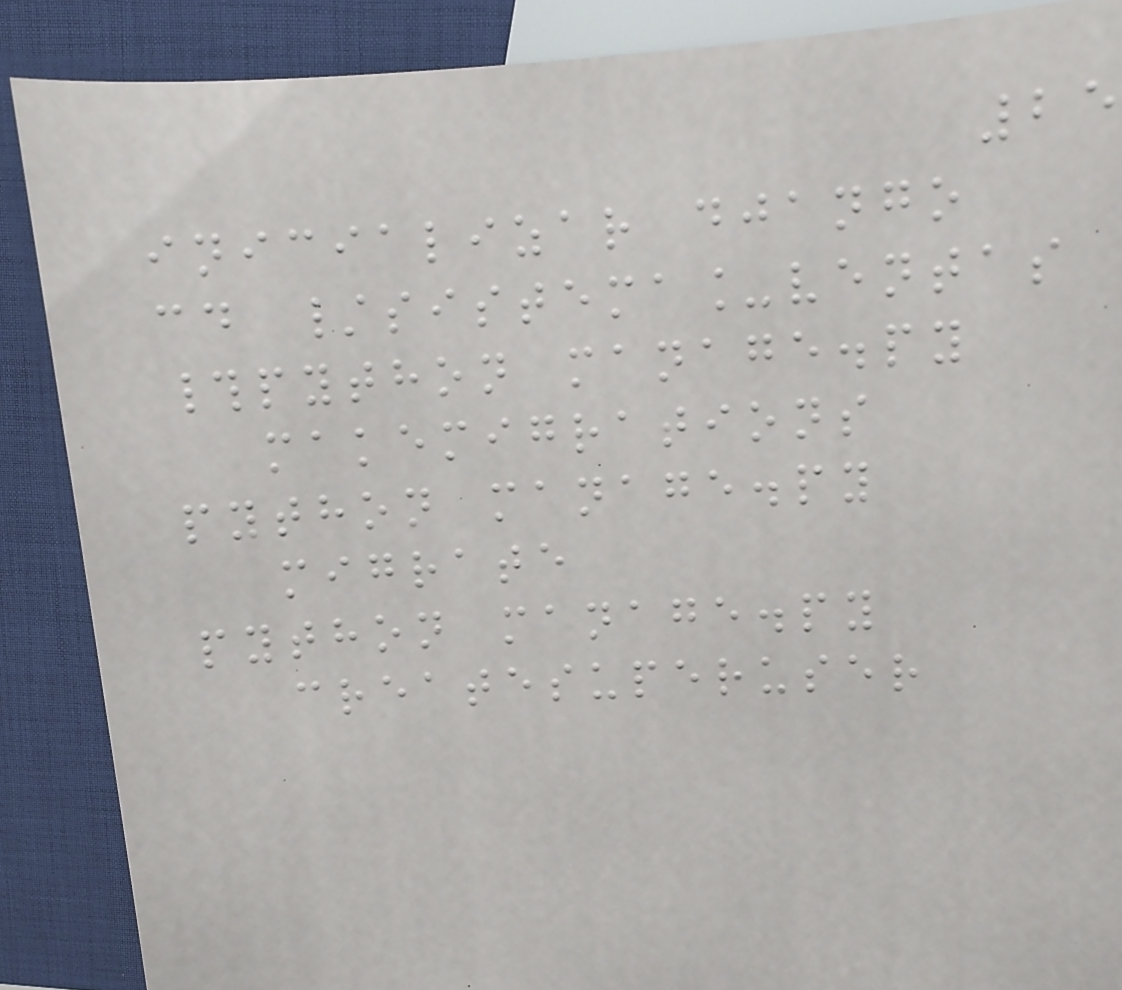25
inicializar django
cd /sistema_ventas
#python manage.py
makemigrations
python manage.py
migrate
python manage.py
createsuperuser
